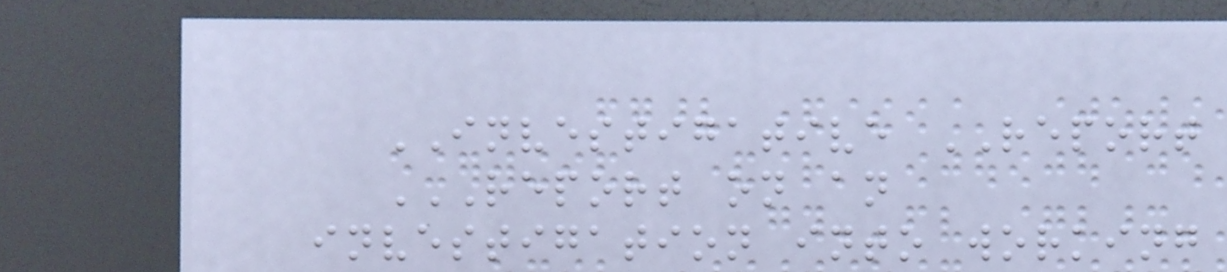INVESTIGATIVE REPORT
REPORT ON AN
INVESTIGATION INTO WORKING
